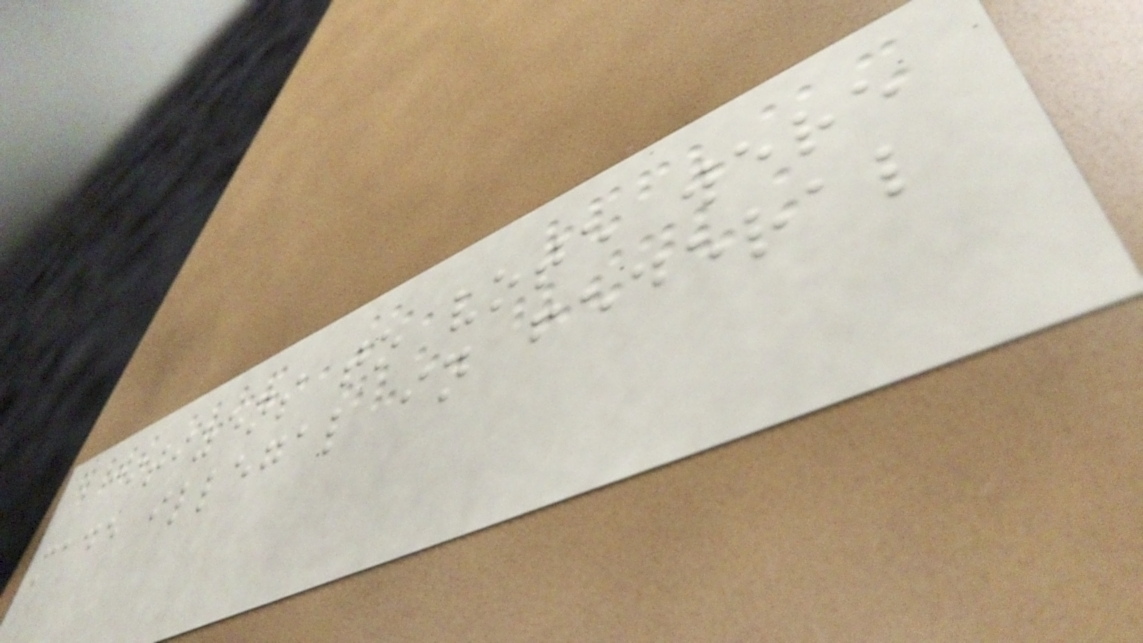citizens to vote were
made illegal in federal
